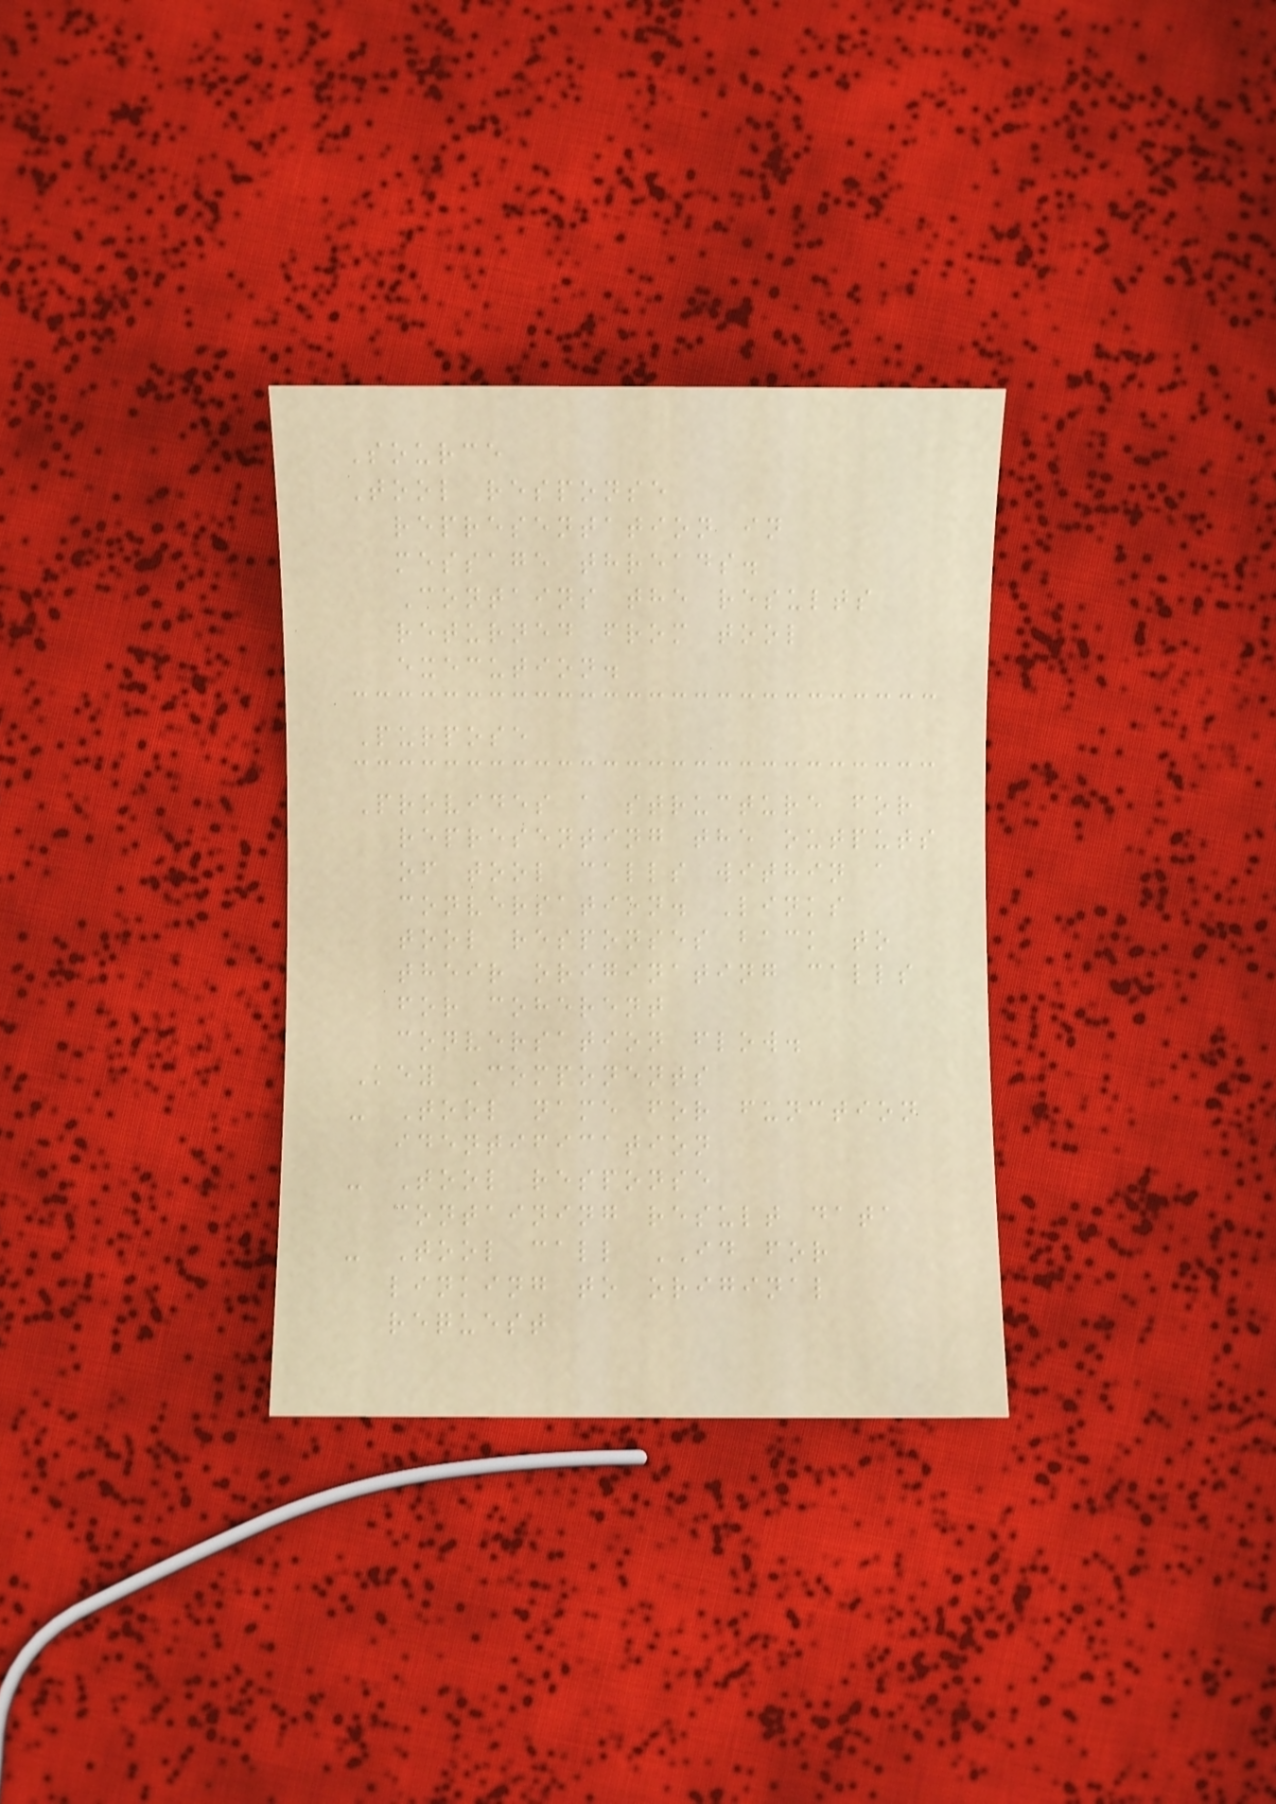Source
Tool response
representation in
message threads.
Contains the results
returned from tool
execution.
Purpose
Provides a structure for
representing the outputs
of tool calls within a
conversation. Links
tool responses back to
their originating calls
for coherent
conversation flow.
Key Components
- Tool name for function
identification
- Tool response
containing result data
- Tool call ID for
linking to original
request
